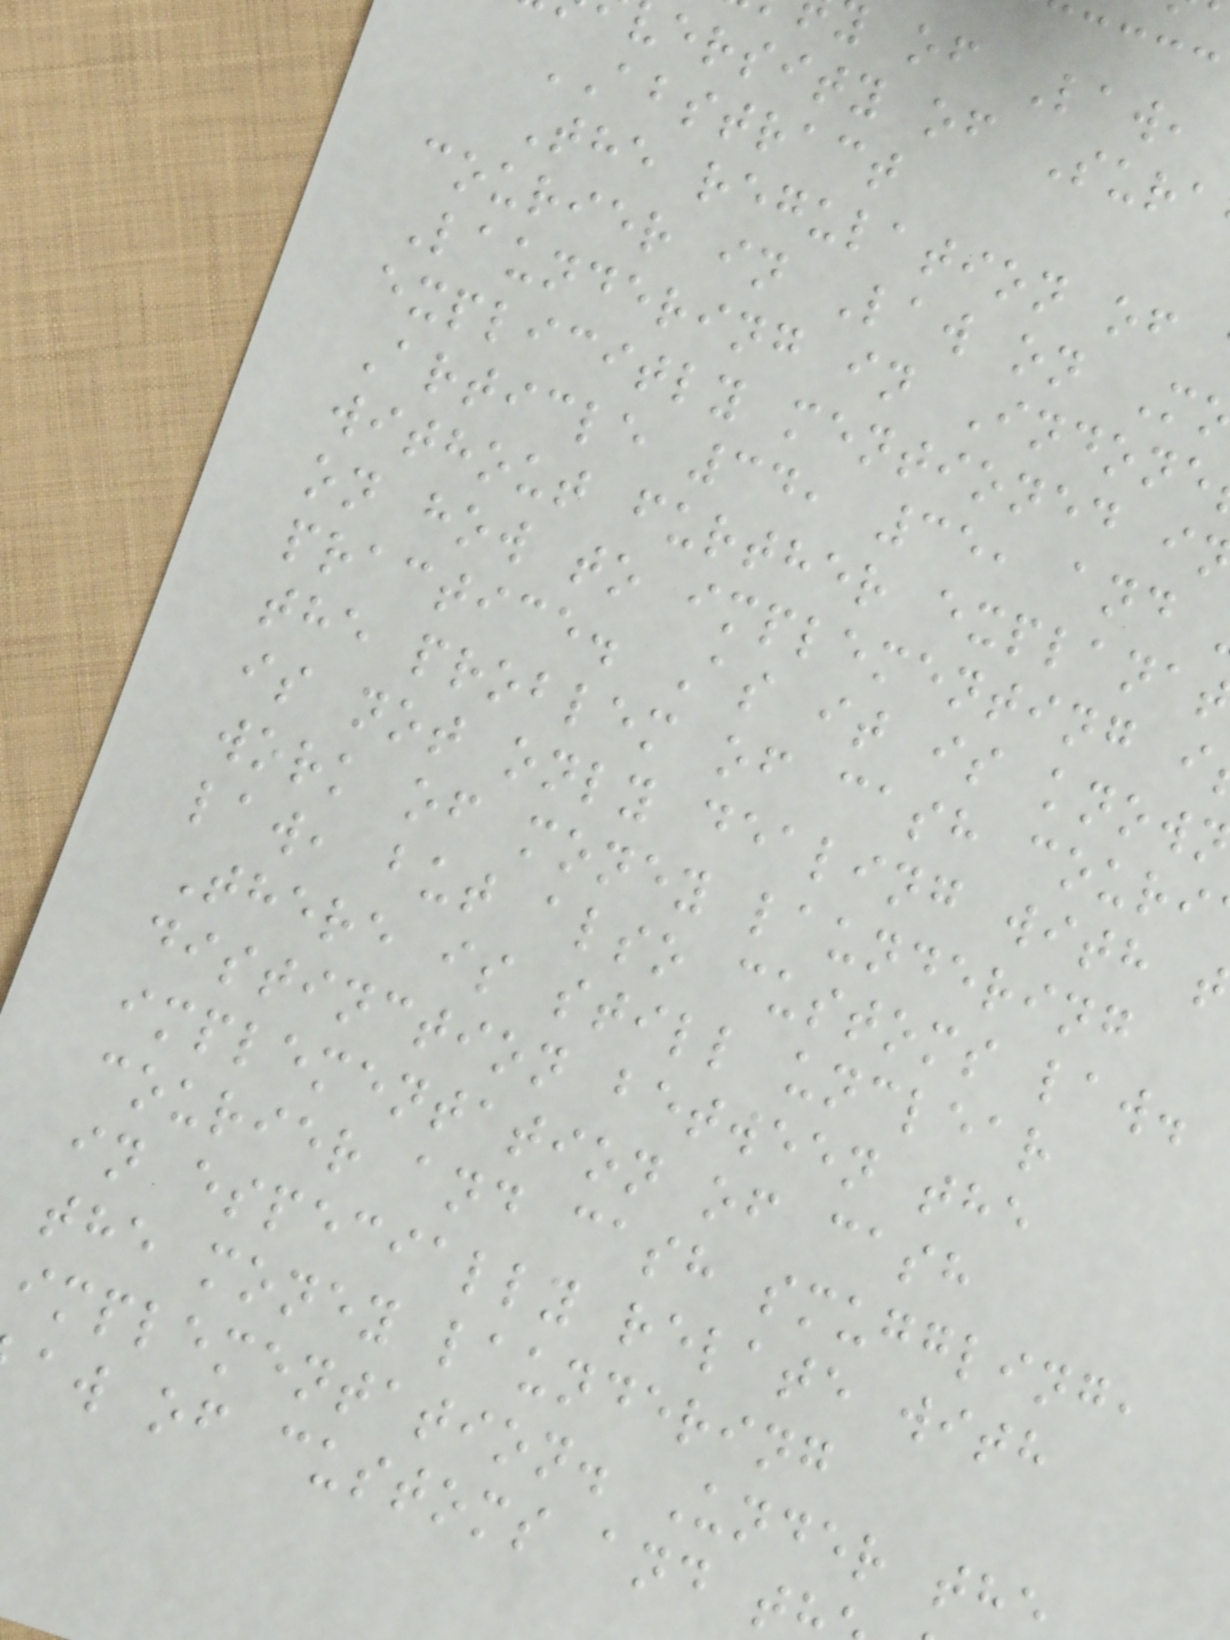of Law,
ersity of Sura
ABSTRACT
The regulation of
courier in Law on M
Laundering in Indone
explicitly mentioned i
Article 34, 35, and
without further explana
on how to implementing i
practice. As it is know
the problem of cash couri
is not only dealing with t
work of money laundering
law, but also customs law.
There is still unclear
distinction between the
implementation of cash
courier and cash smuggling,
in especially relate with
the money laundering
implementation. Under the
aw of customs and t
